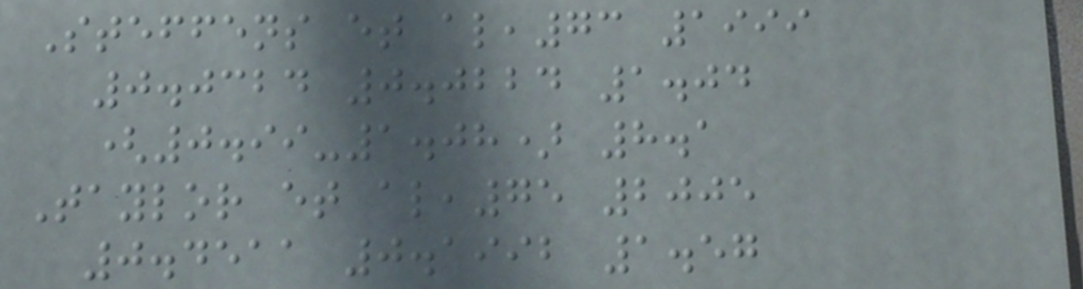Steffens et al,73 1999
0.0324 0.0224 1.04
(0.99-1.08) 8.1
Taylor et al,75 2005
0.4511 0.1992 1.57
